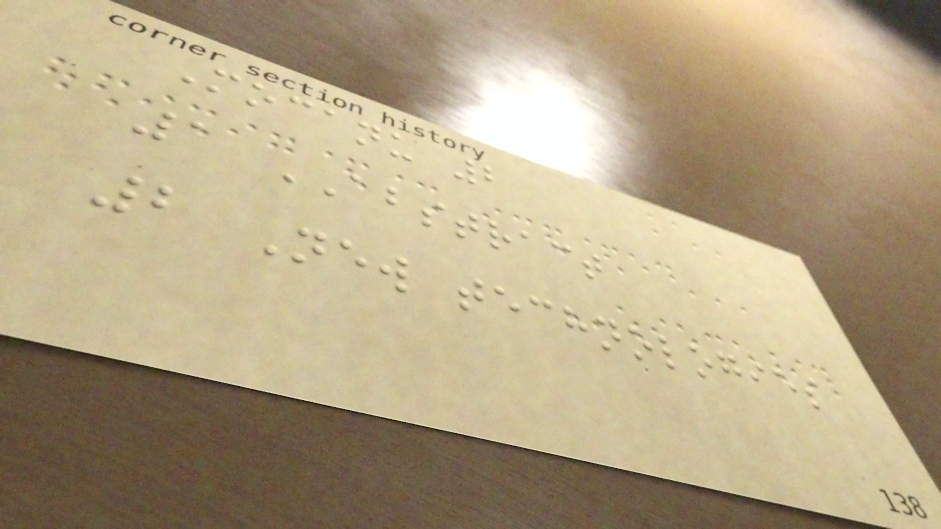Mocanu 2
1 ABSTRACT
2 New technologies
